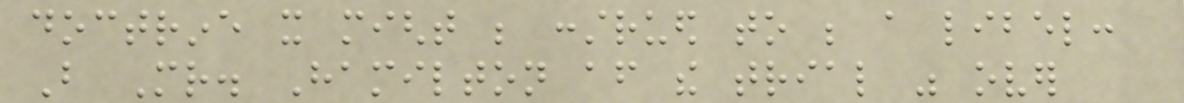doctrine it might be construed to be a libel:
But Mr. Hamilton after the trial was over
